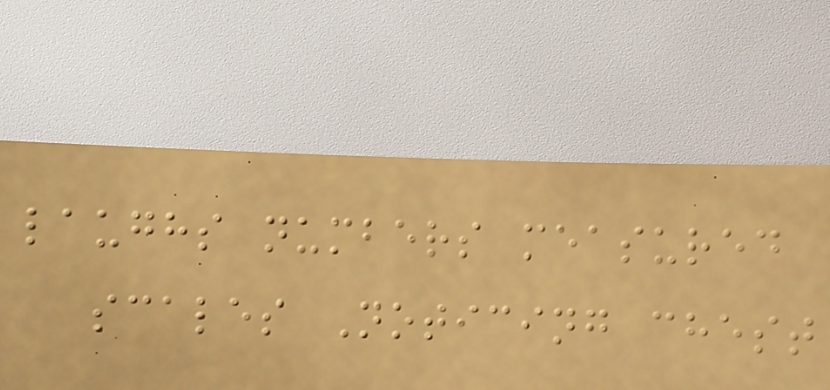laughs numbers measured
scales Noticing chest
